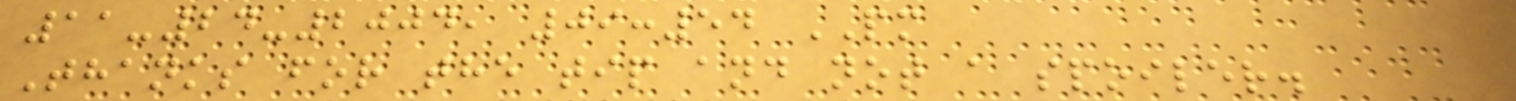11-24-2004, 09:54 PM
Thanks for the tip and not a spoiler.
